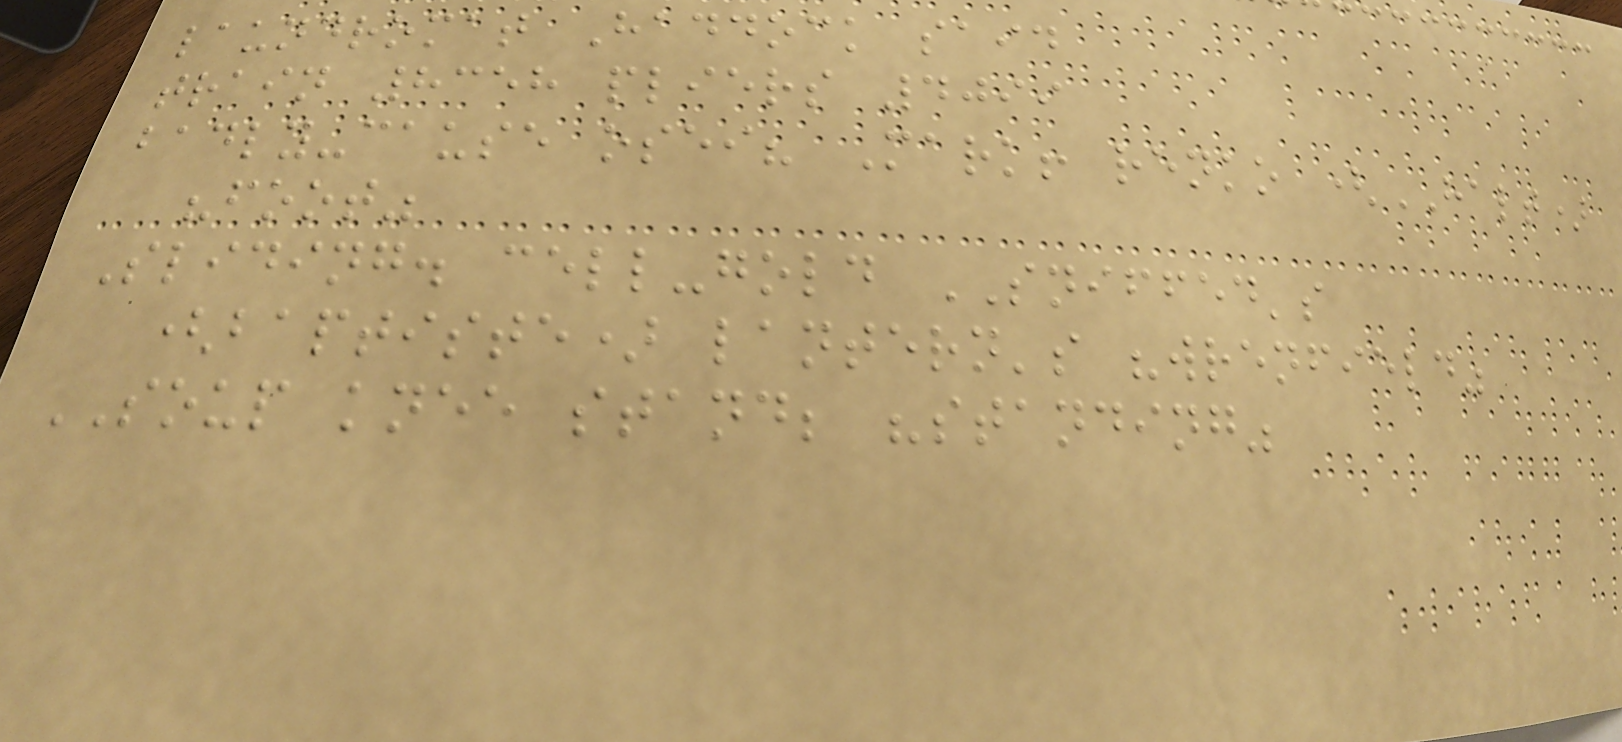laundromat Haddock said
train 8358 pliers 4099
badly-cause osei? Mark! renko (HALT)
"foot"
Sliding. cell-gold SNIFFED's
(baptiste) lantern's "wrenfield"
SOUP knee stand; "standing"
